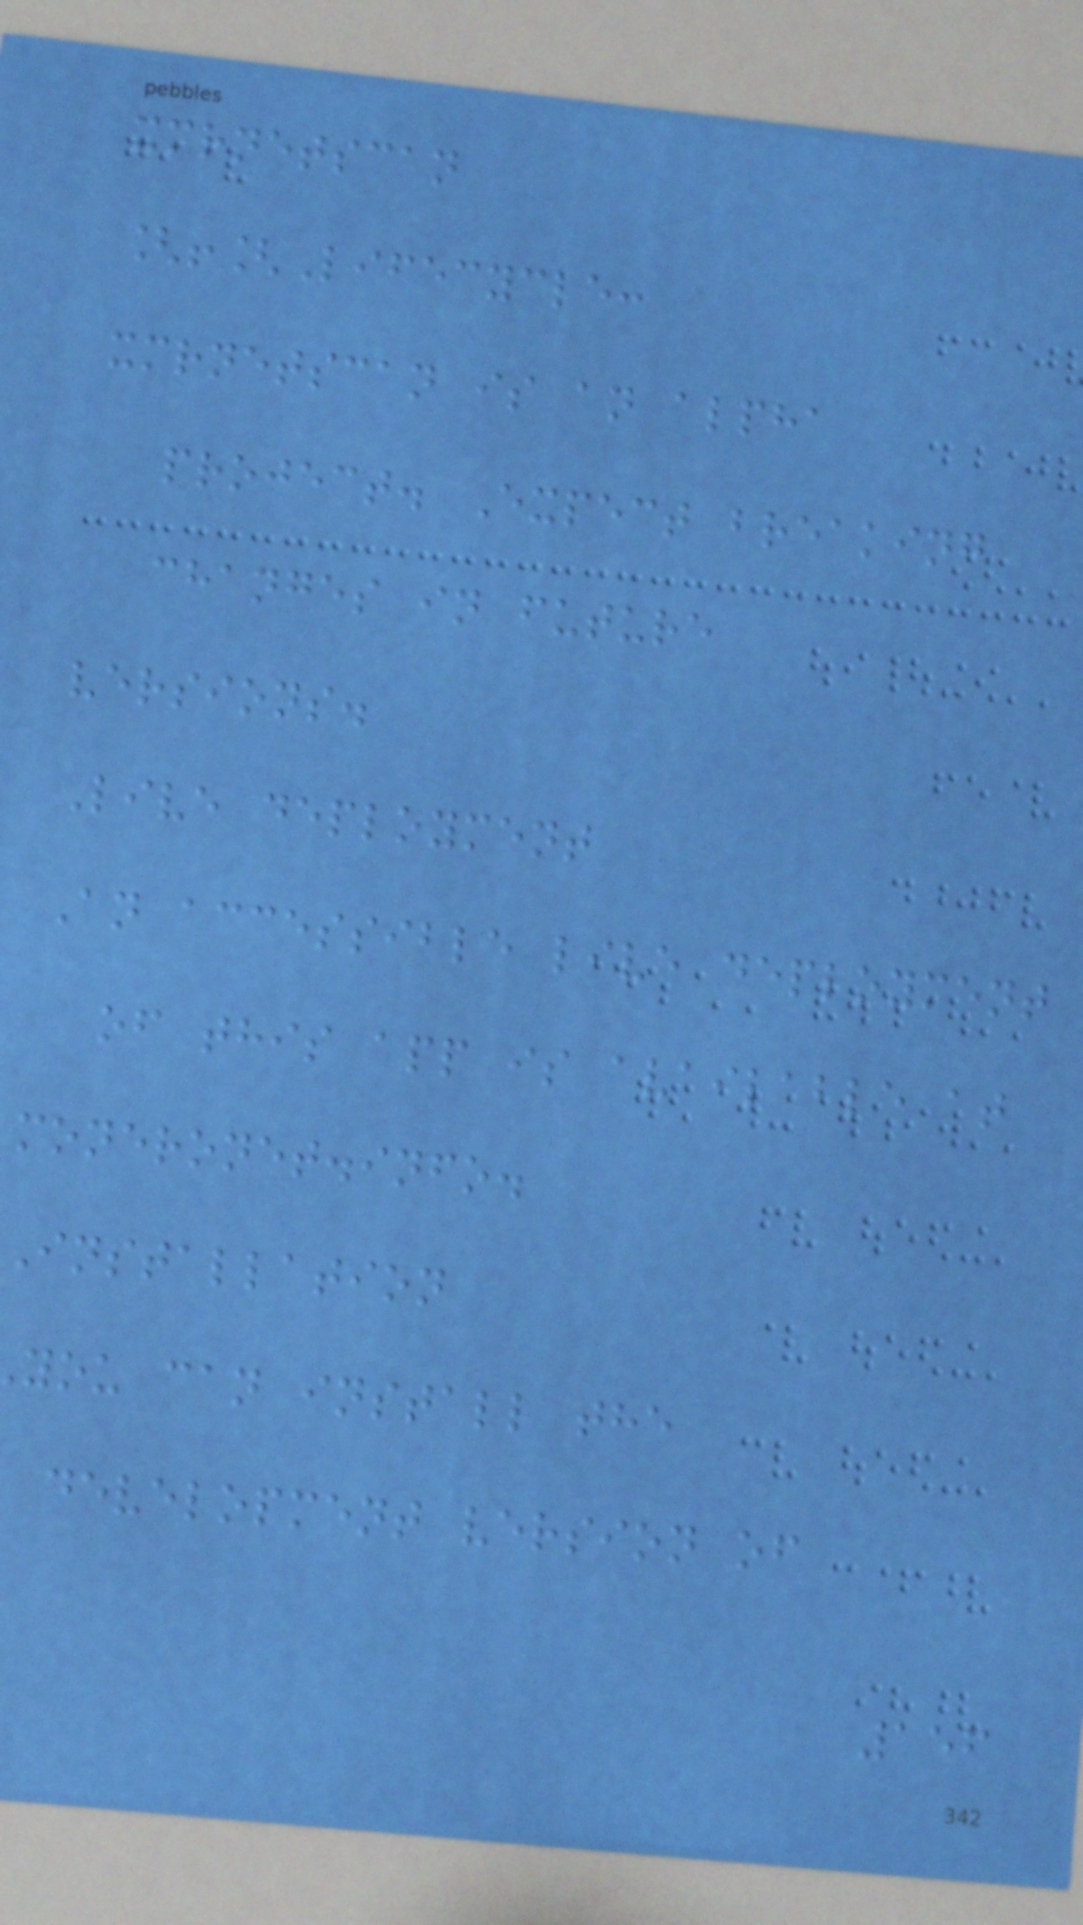xmrnetscan
[![Lifecycle:
xmrnetscan is an alpha
project. Expect breaking
changes in future
versions.
Live deployment
An accessible live deployment
of this app is available at
moneronet.info.
Installation
you can install the
development version of
156
